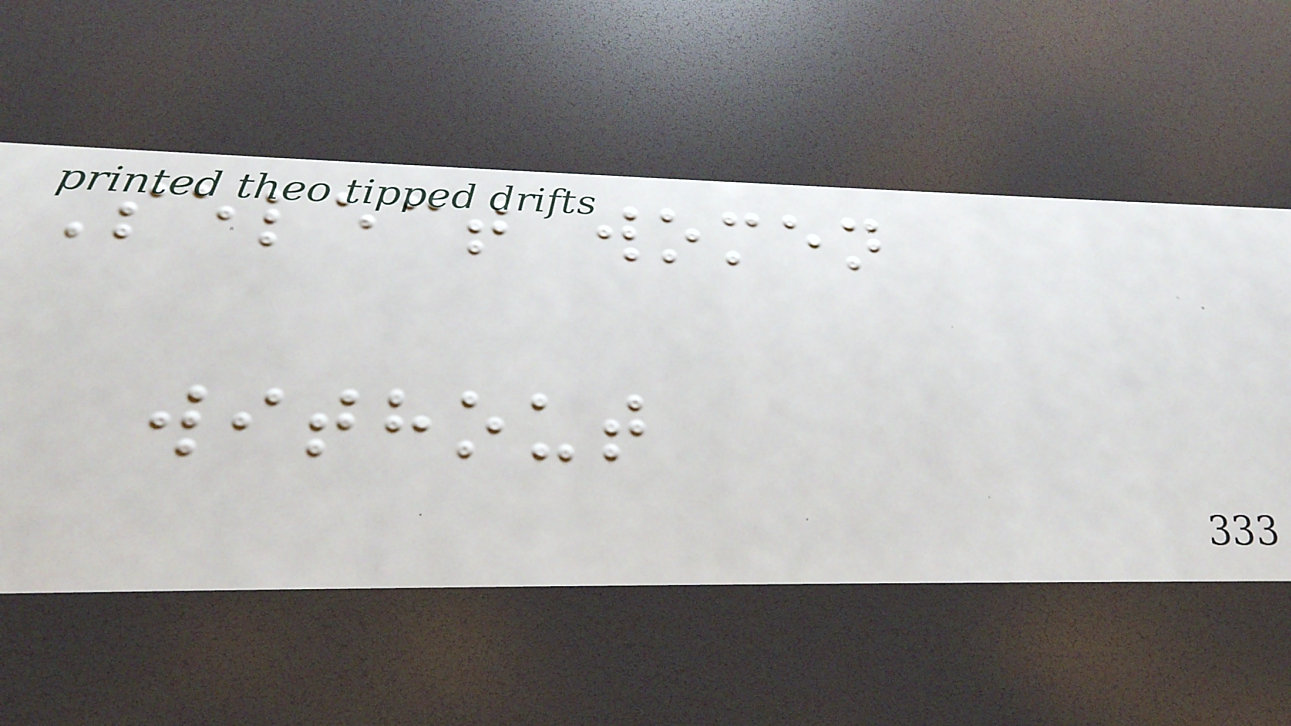Select women
without
